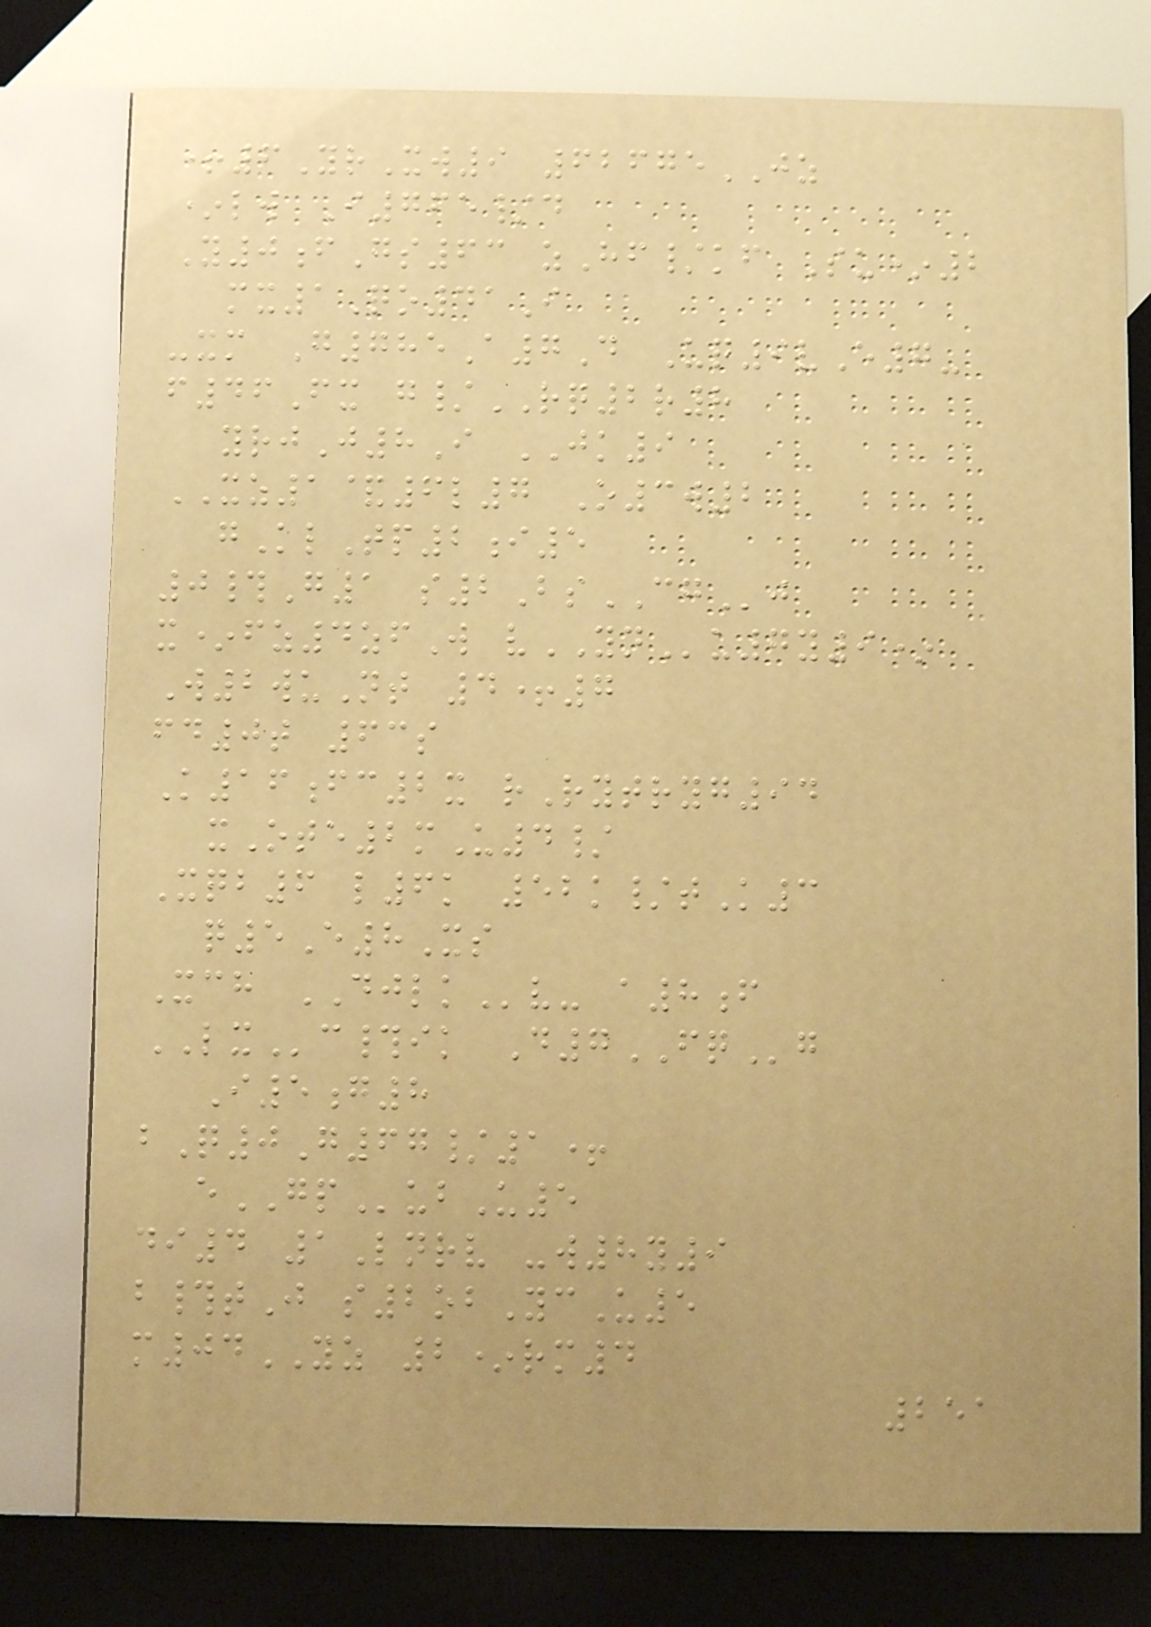+6YrXw9 62675JZ
*lw I765/d
Y0fGs63 zHf/kf Su*2
mx1Qo41I
-xm G785A7D Uq9vE7-
f46Fx g/RQ2r8
yrjJ8I JK9
XZ1&6l7 O3w2
gKlTp2i5
0#G1 s2BsCGj
x*fz4zfW vYNu7y9*
W2wuNt 4+7
fd0t 63s
K16fc2x rRytryg94
xOte2mU4/
Xqb6 l6k 52k/tK3
q5E8Xs
Xch DJLKv- a8f
LXc#ik D7FQg
I5g8
bQ0G67/1+
eGPubU5
di4 1Lnrv -w8y9
b#tJ s2obYcU5
m04YZ 2*rm4
251
